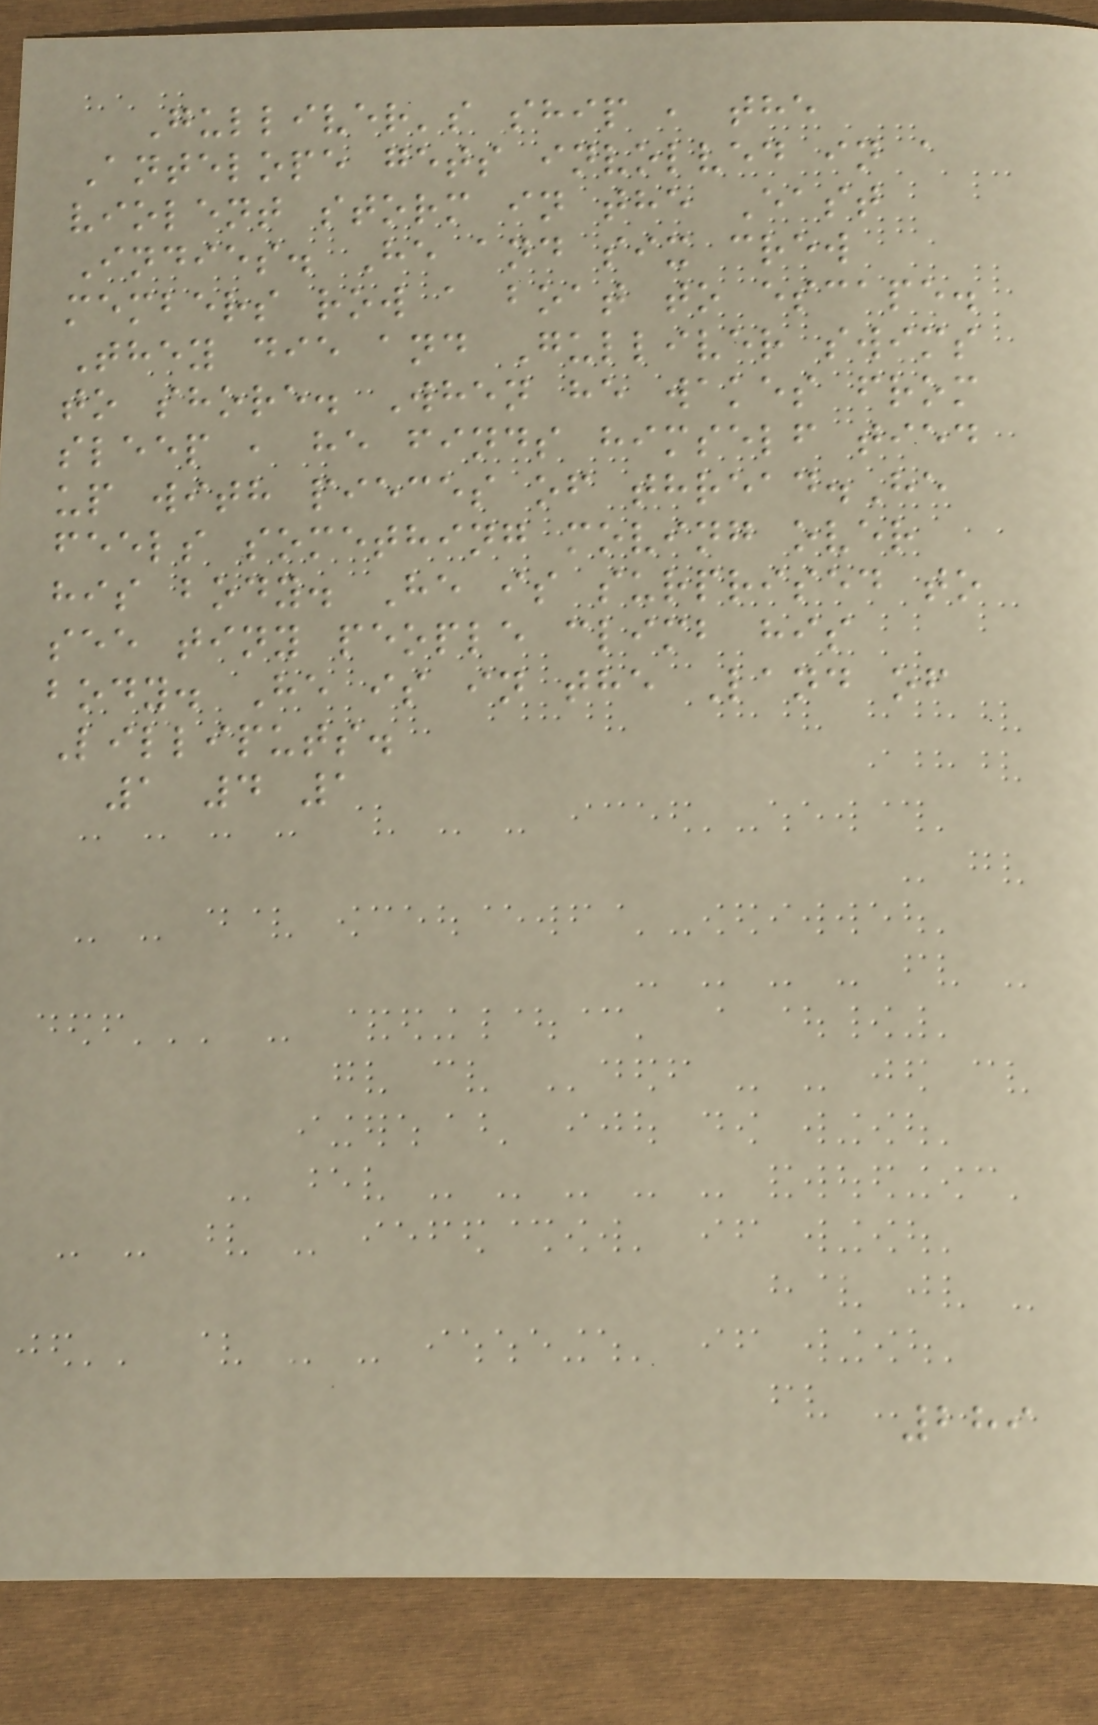Gulliver's ship , the
Antelope gets involved in a
violent storm in the East
Indies. He and six crew
members row a boat to escape.
They die and Gulliver swims
to shore. When he wakes from
sleep , he finds himself tied
up with pieces of thread.He
feels something moving over
his body. He is surprised to
see tiny people climb his
body. He is in the Land of
Lilliputs.
1 4 1
289
